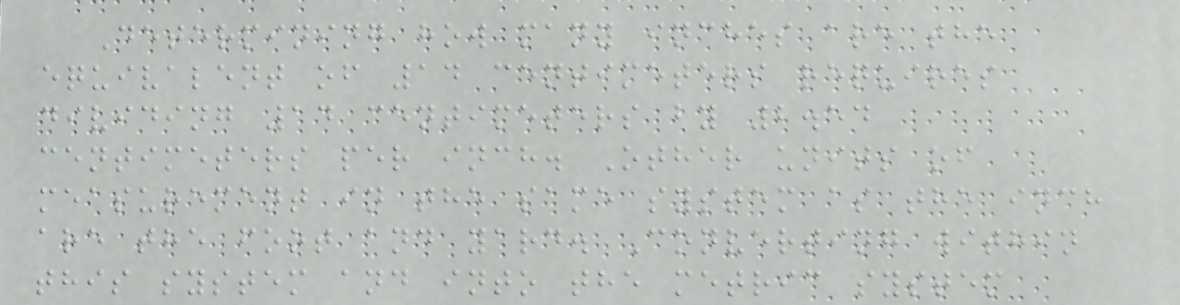Determining how many inches are the
equivalent of 14 centimeters requires
dividing 14 centimeters by 2.54
centimeters per inch. Other units of
measurement in the same system as the inch
are the foot and yard. Converting within
this system and into the metric system
